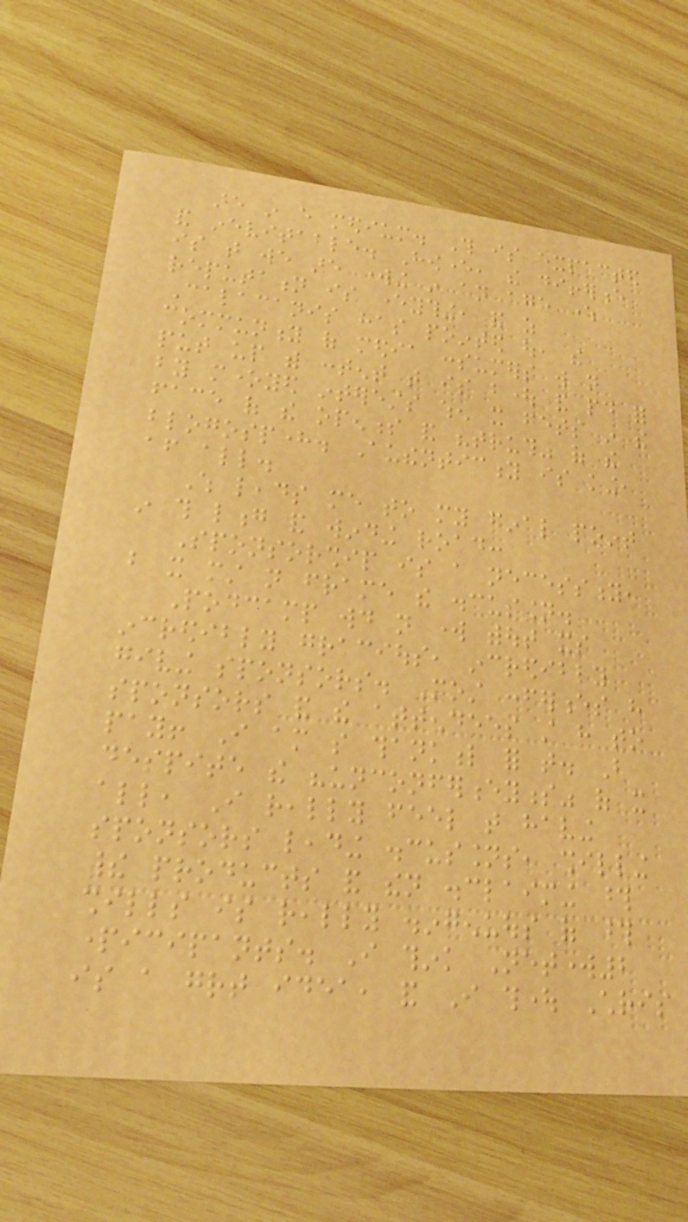are in every medium. This is expected
and inevitable. However, the difference
is that we are working in an age where
reputation is everything, and as
Calacanis has pointed out, the
community of media consumers will not
put up with content that is bought and paid for
by moneyed interests when it gets in the
face of the openness and "truth" of the
blogosphere. Authenticity is king,
after all.
Which leads me to my final point
in this long and winding road:
Sponsorship is a necessity,
but it must not frame the discussion.
Podcamp would not work without its
incredibly gracious, incredibly
giving sponsors. Most conferences have
sponsors and the attendees still have to
pay! I am so thankful for that. But
despite the "unconferenceyness" of it
all, I really feel that having
sponsors leading discussions, shilling
their products and then disclaiming those
shills is really disingenuous of those
participants. I think Network2
is a great idea, and I thought Chris
